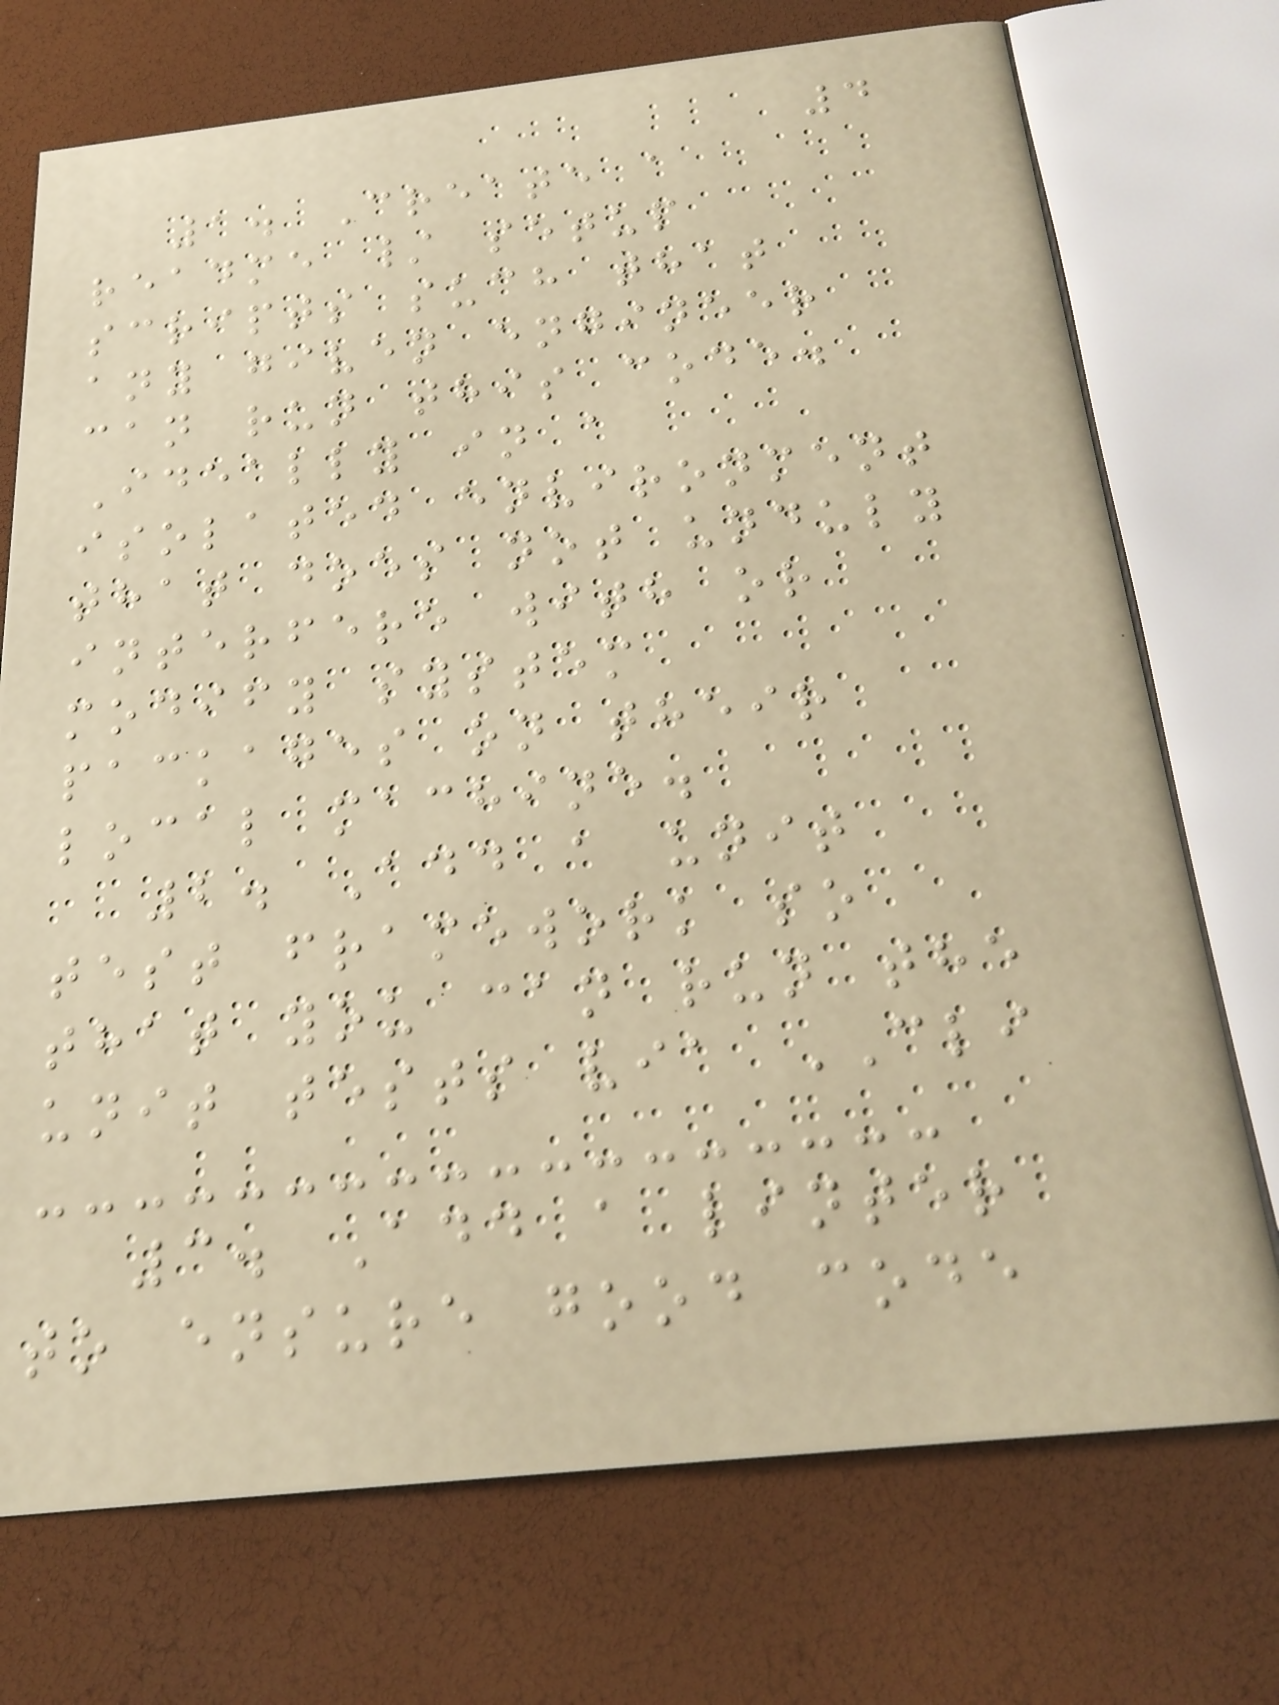4
1. Create a
readme / setup
scripts such that
any given engineer
can run this code.
Ideally in a
isolated environment
that does not unduly
interfere with or
modify system
packages on their
local machine.
2. Add a unit
test framework so
that you can run the
unit tests via CLI
3. Add a linter
to ensure good code
